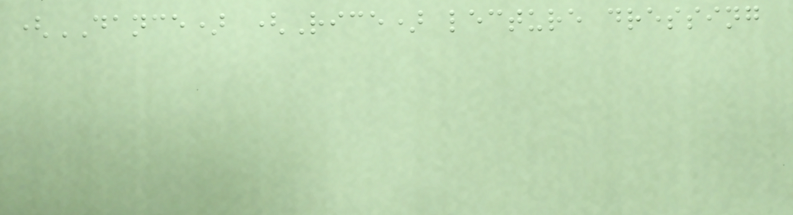(DANCE) (Rice) lecture dressing
